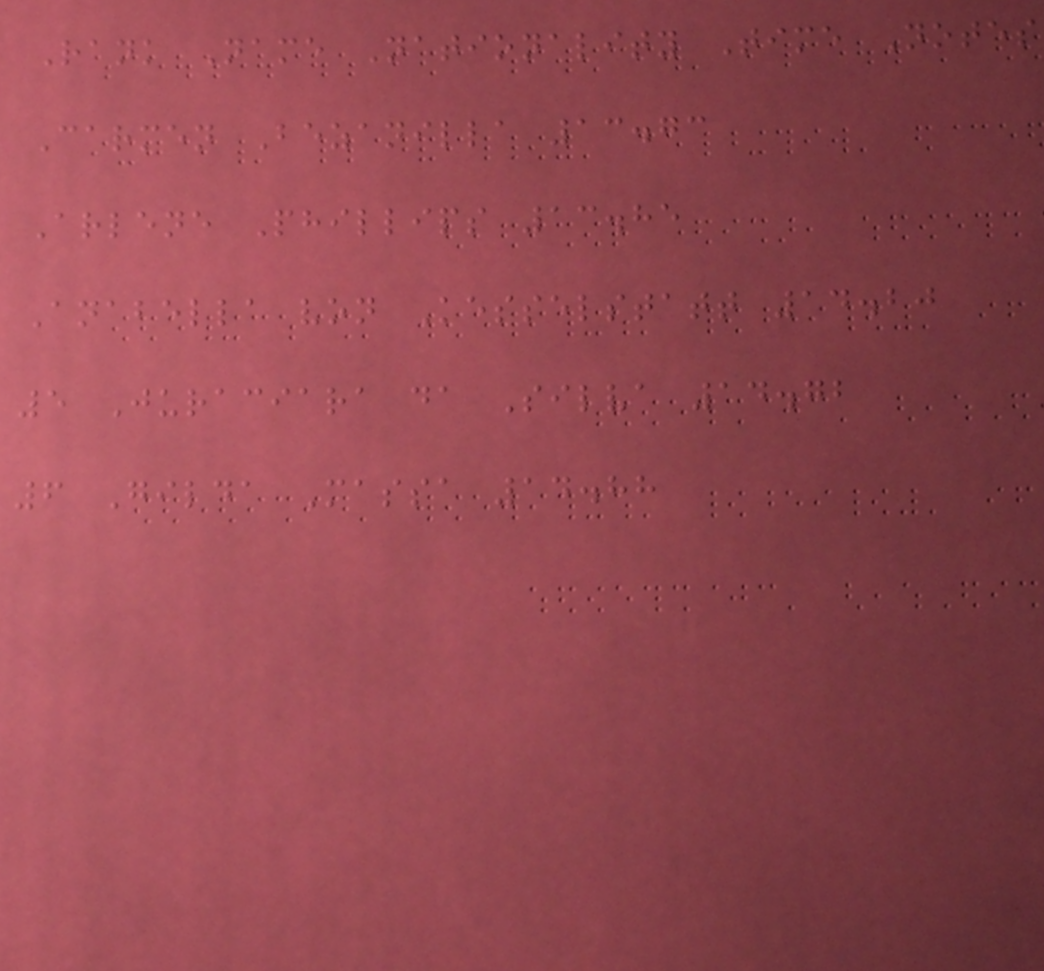Rank Name Nationality Time Notes
Carmen Bezanilla 13.73
Arlene Phillips 13.85
Anabella von Kesselstatt 14.20
5 Juraciara da Silva 14.72
6 Gilda Massa 14.88
